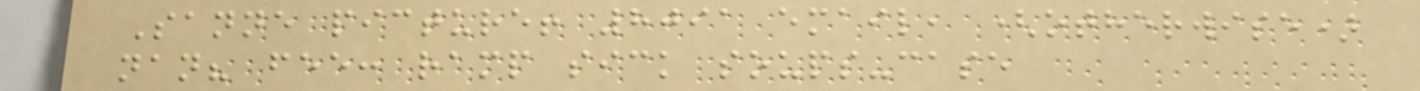Sanne picture! 8091 email, (otherwise)
nan? fee: ramp sick soups-case
